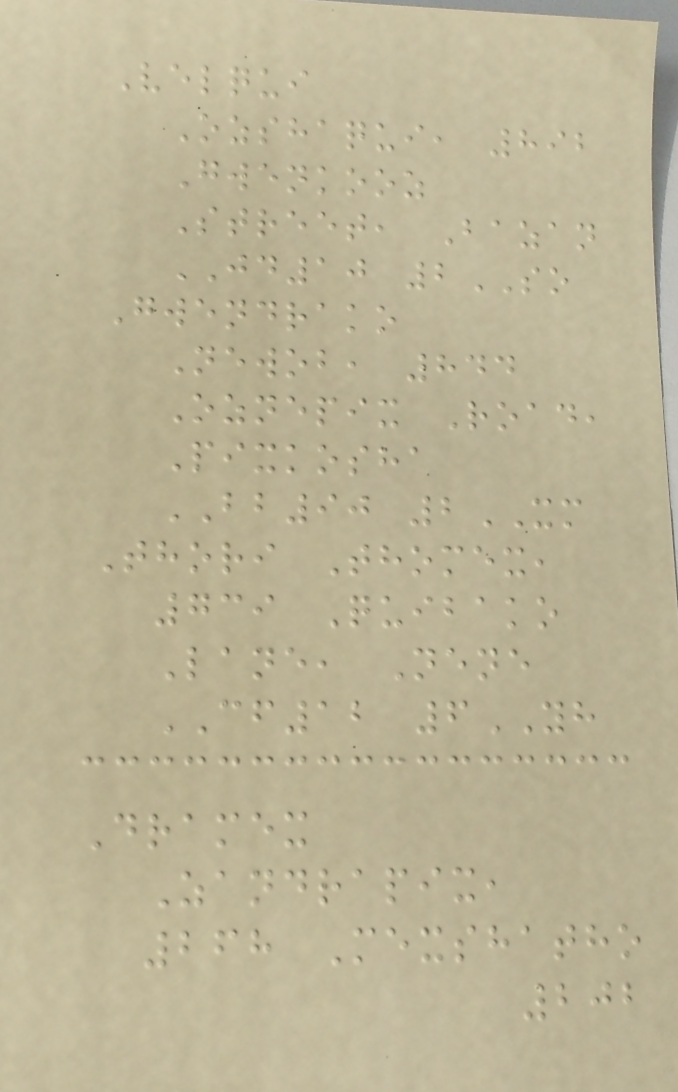Velqui
Ozshaqui, 892
Gwenkooz
Street, Bazan
JD10 2SO
Gwendrako
Newob, 844
Oznepix Road,
Pixkosha
BB90 2XM
Thori Thomex,
739 Quibako
Lane, Nene
CF12 6YH
Dramex
Zandrapix,
268 Mexshatho
202
